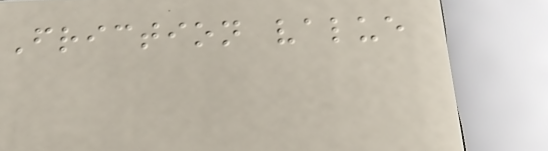Friction value
